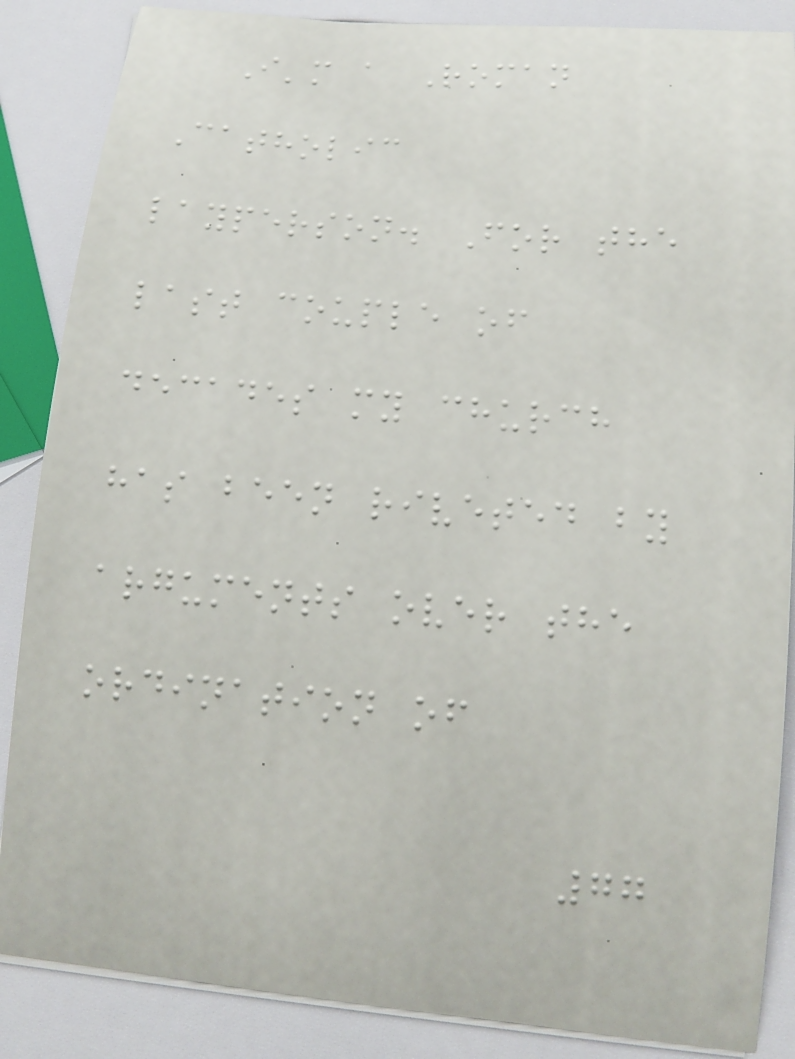I'm a Roman
Catholic
layperson. For the
last couple of
decades my church
has been riveted by
arguments over the
ordination of
77
